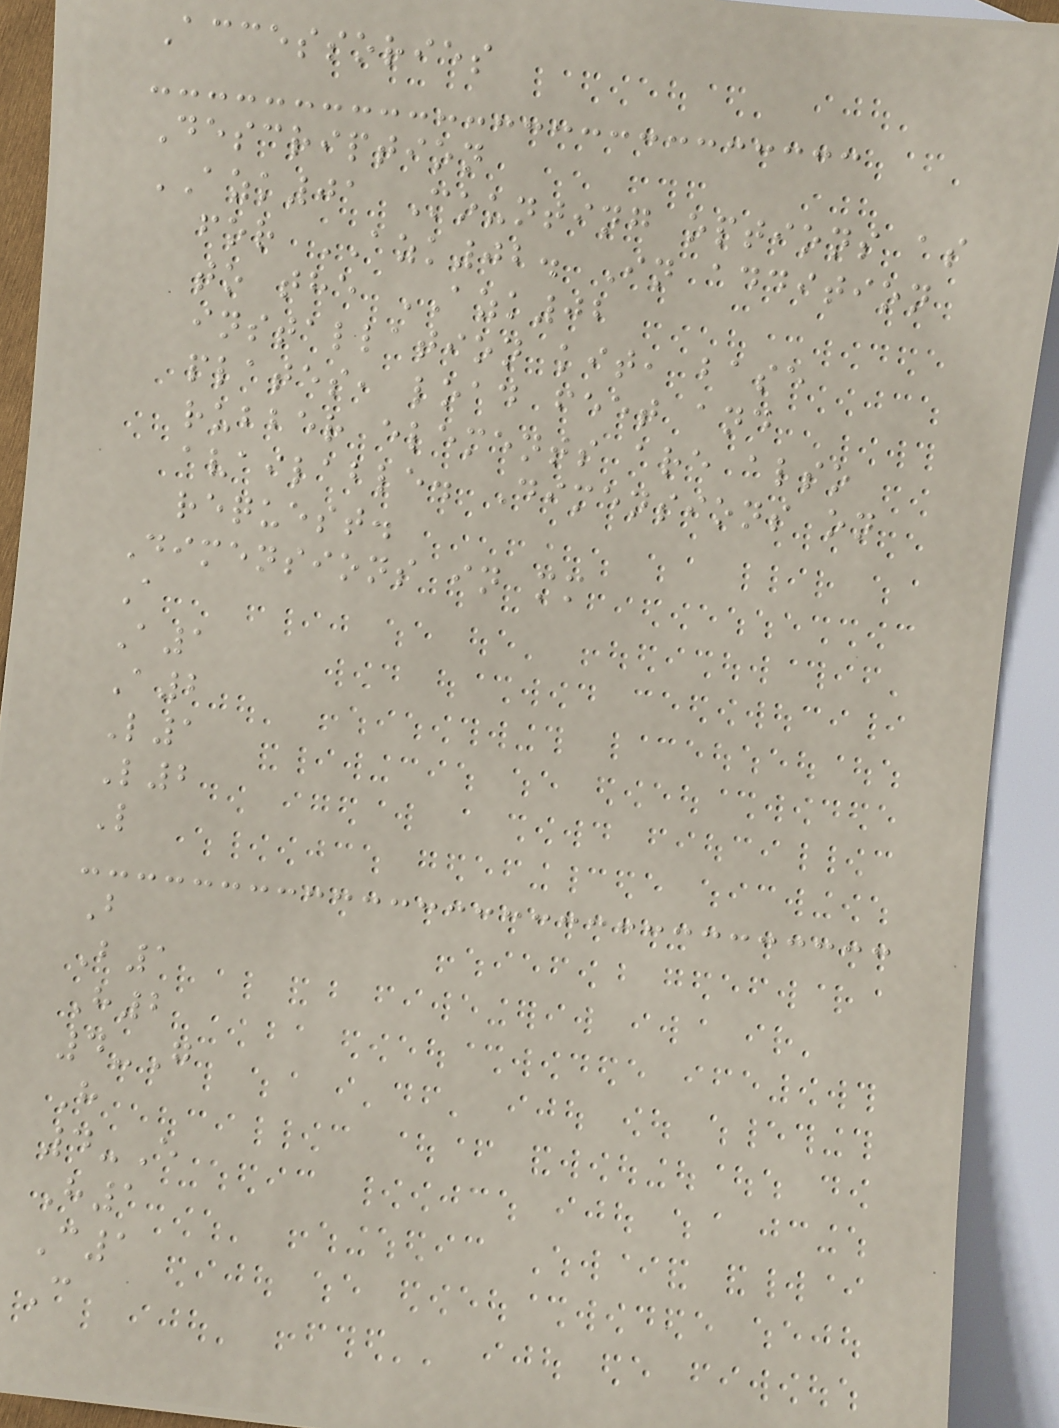Accessories
Description
AZK01 Mounting options as
for AZK02. In addition
to the AZK02
installation kit, base
plates, load feet and
rubber elements are also
available. Dimensions on
request.
Dimensions in mm
A
A1
A2
L1
L2
L
B
B1
H2
4-G
H
4-E
H1
C1
C
